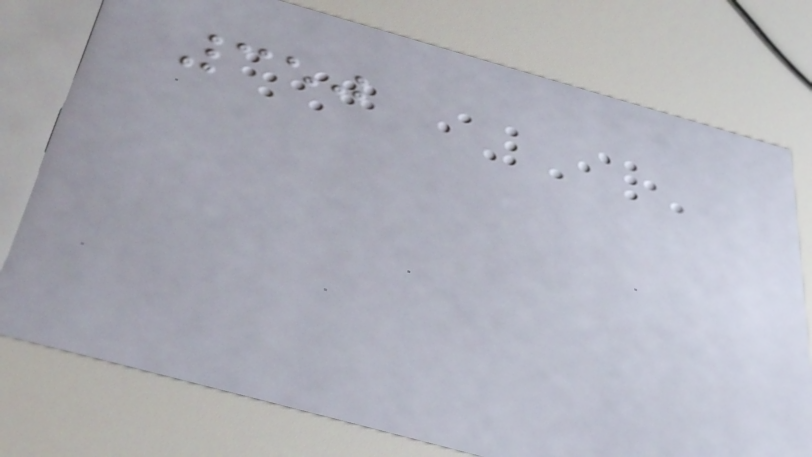350
